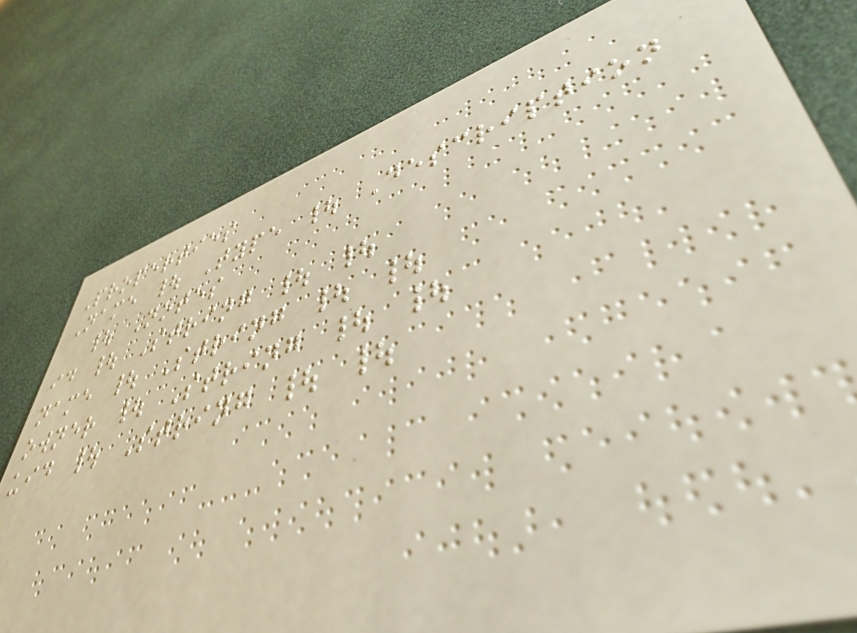Properties
Name | Type | Description
| Notes
id | String | |
name | String | |
owner | String | |
uid | String | |
